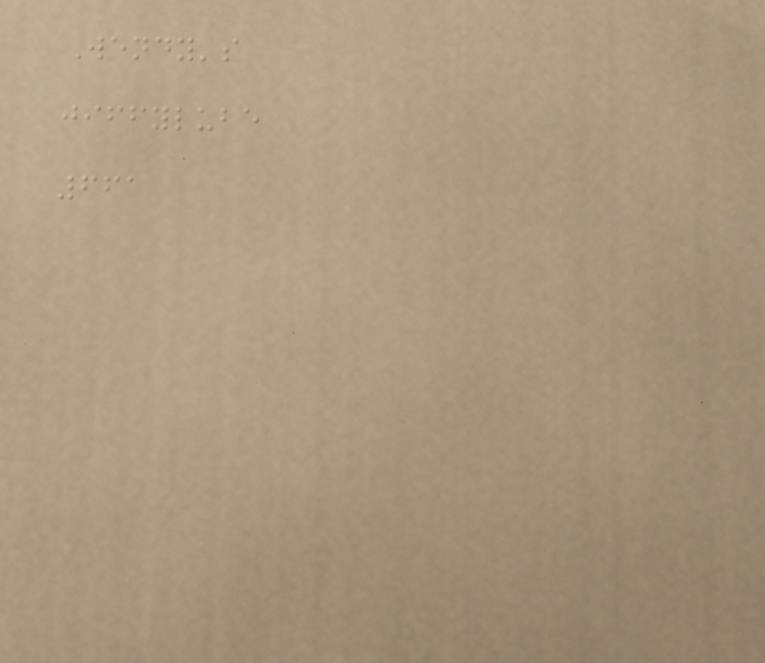Wendy's
jiffylube
661
